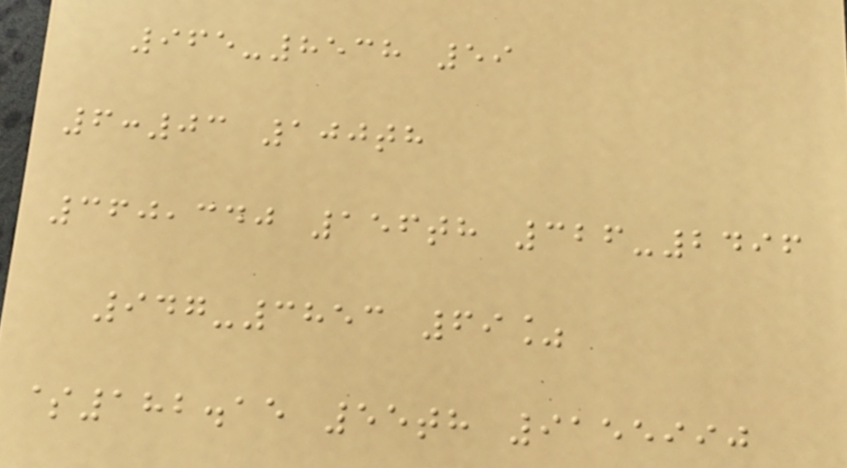965-8538 59
6:03 100th
360,340 156th 326-2496
947-3853 69%
$182.15 55th 9155990
